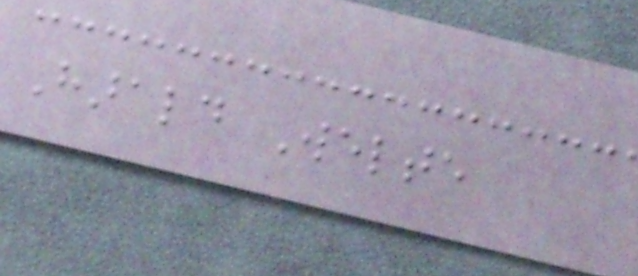Harald Welte
